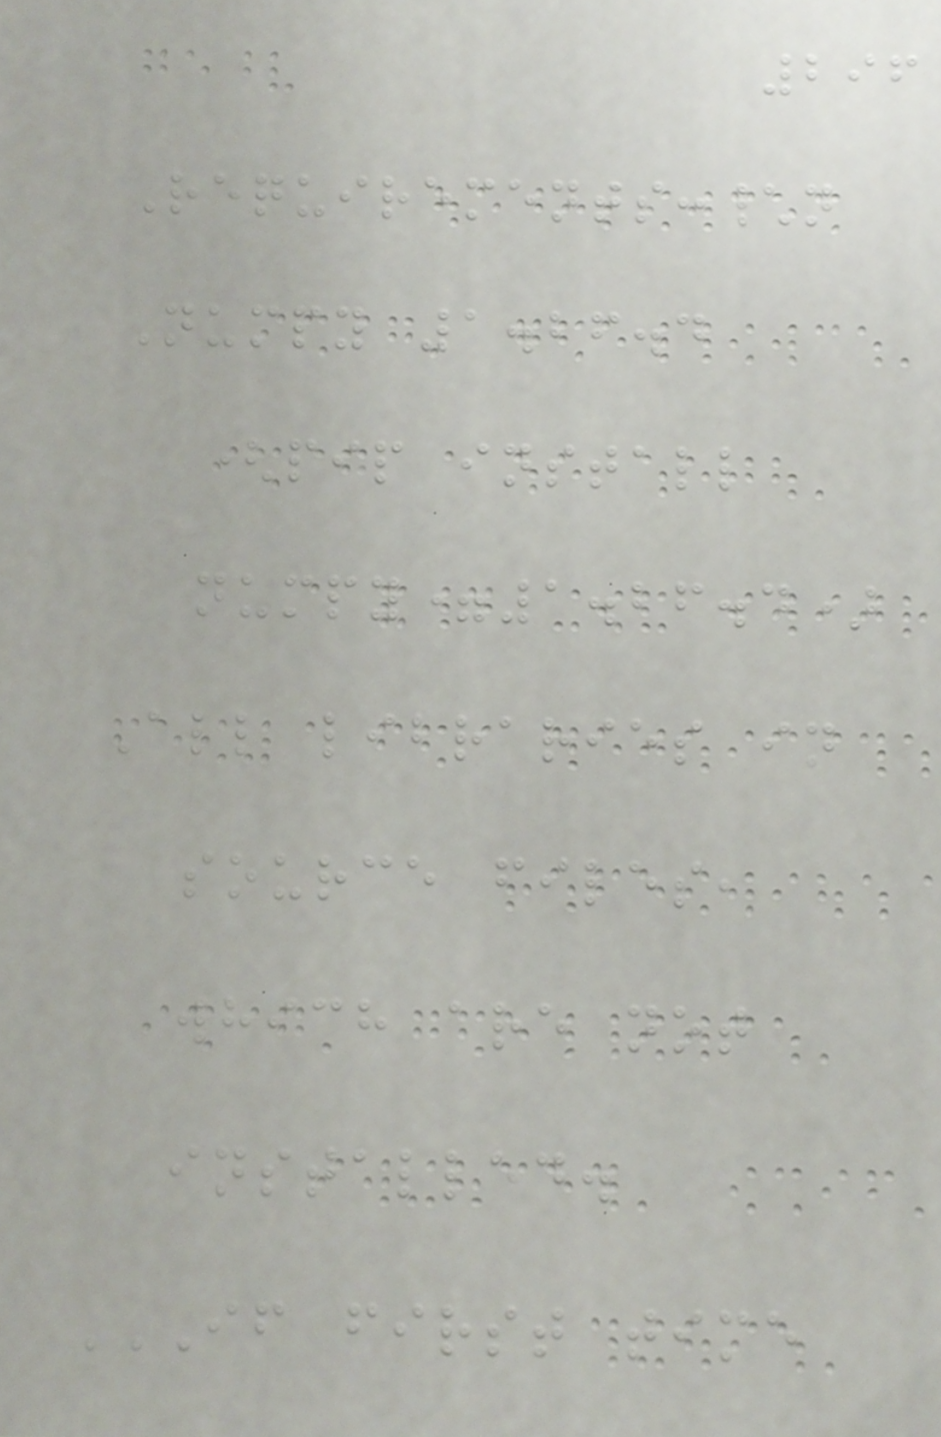296
Requirements:\n
Numpy 1.26.4
(pip install
numpy=1.26.4)
All libraries in
source files,
which are not
installed.
IF FIRST TIME
